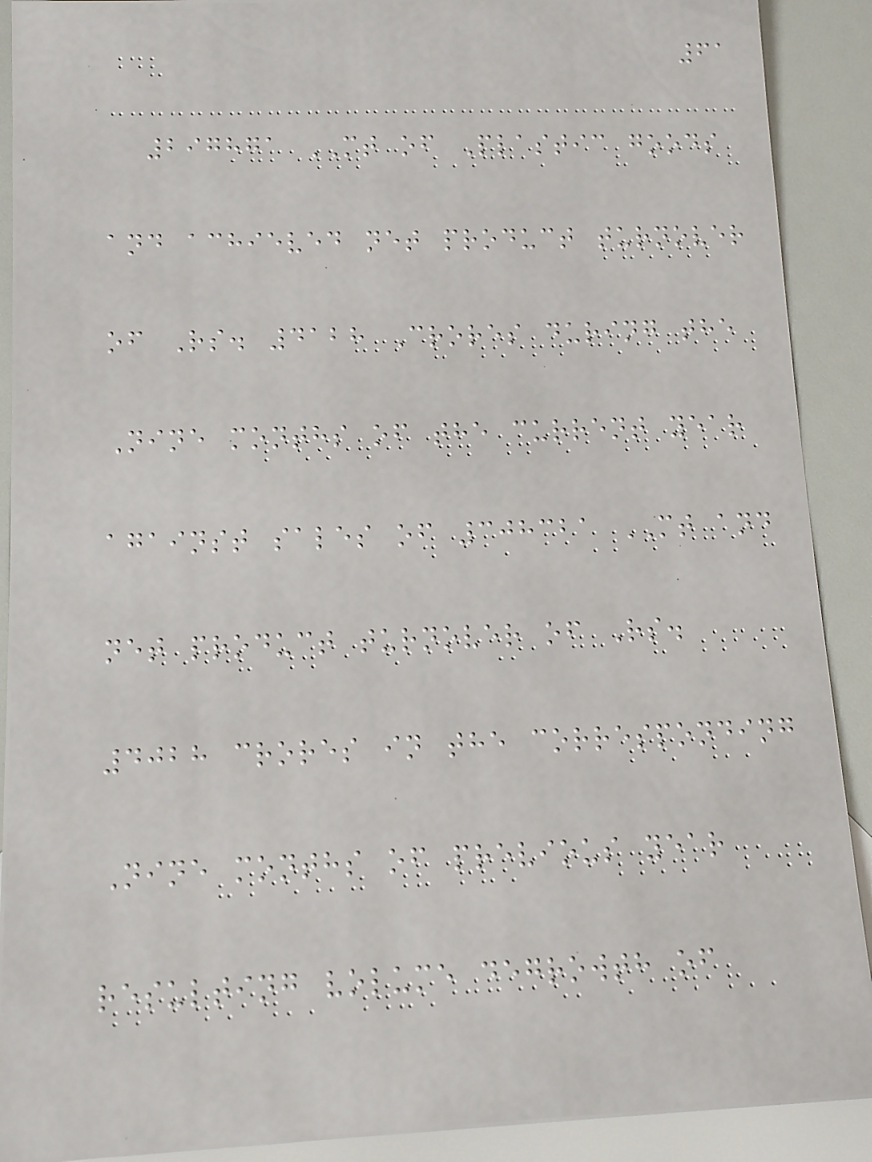61
297871 MT of Plastic goods
and achieved net product turnover
of Rs. 4128 Crores during the
Nine months of the current year
against sales of 308321 MT and
net product turnover of Rs.
4028 crores in the corresponding
Nine months of previous year
resulting volume degrowth of
